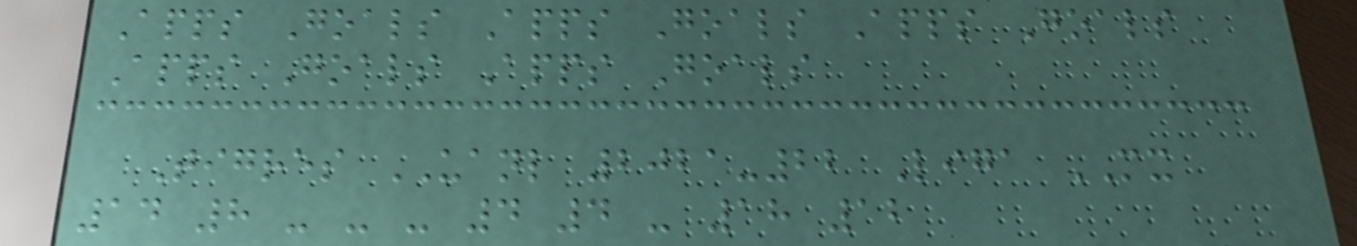Apps Goals Apps Goals Apps Goals
Apps Goals Apps Goals
Tigres UANL 2021-22 Liga MX
14 8 - - - 4 4 - 18 12
